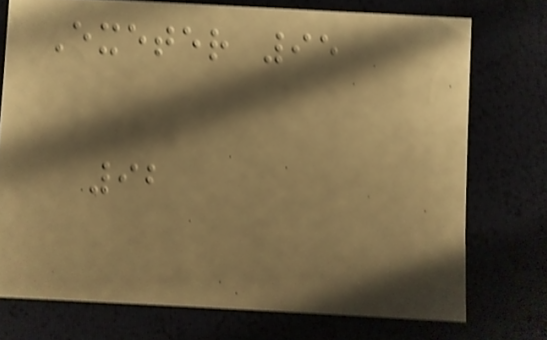Exeter 95
92
